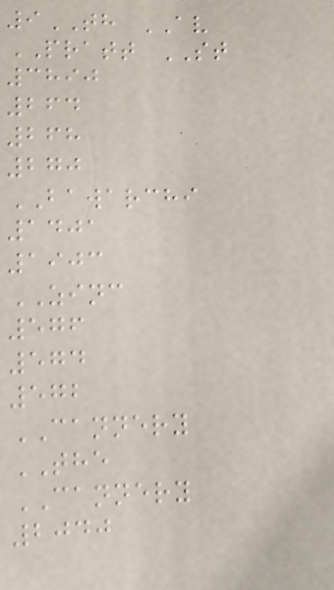9TH AV
PRATT ST
3890
264
268
270
BAWARCHI
1401
1903
ZINC
576
574
572
CANNERY
THE
CANNERY
2040
